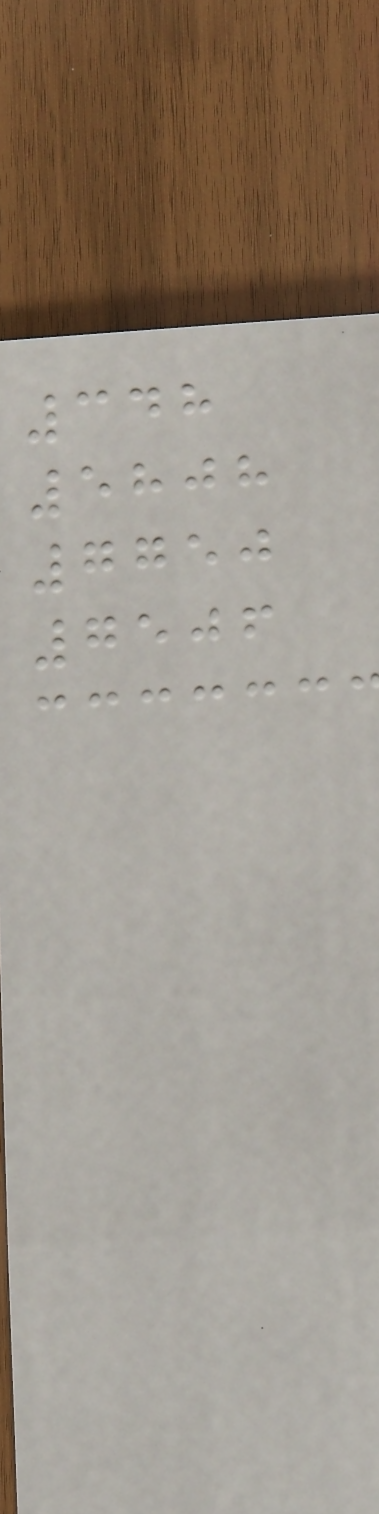348
5808
7750
7506
